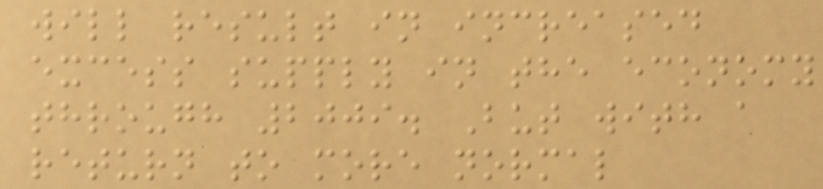will result in increased
excess supply in the economy
through 2009. But with a
return to more normal
